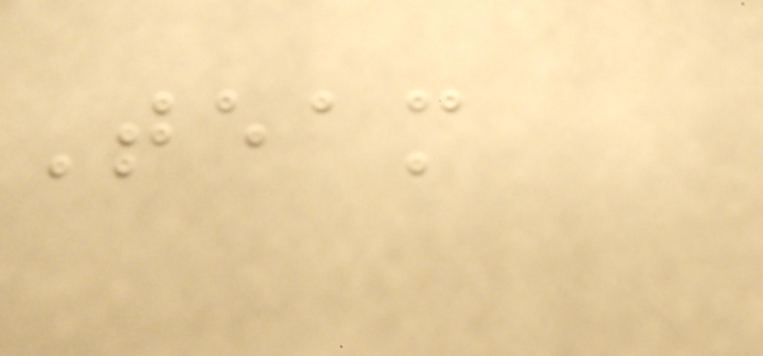Team
